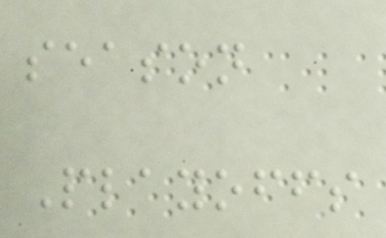season
Playoffs
